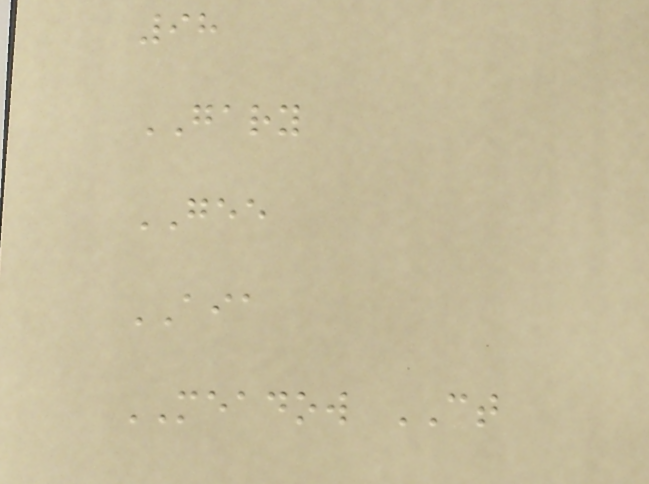98
GARY
GEE
AIA
MEADOW CT
